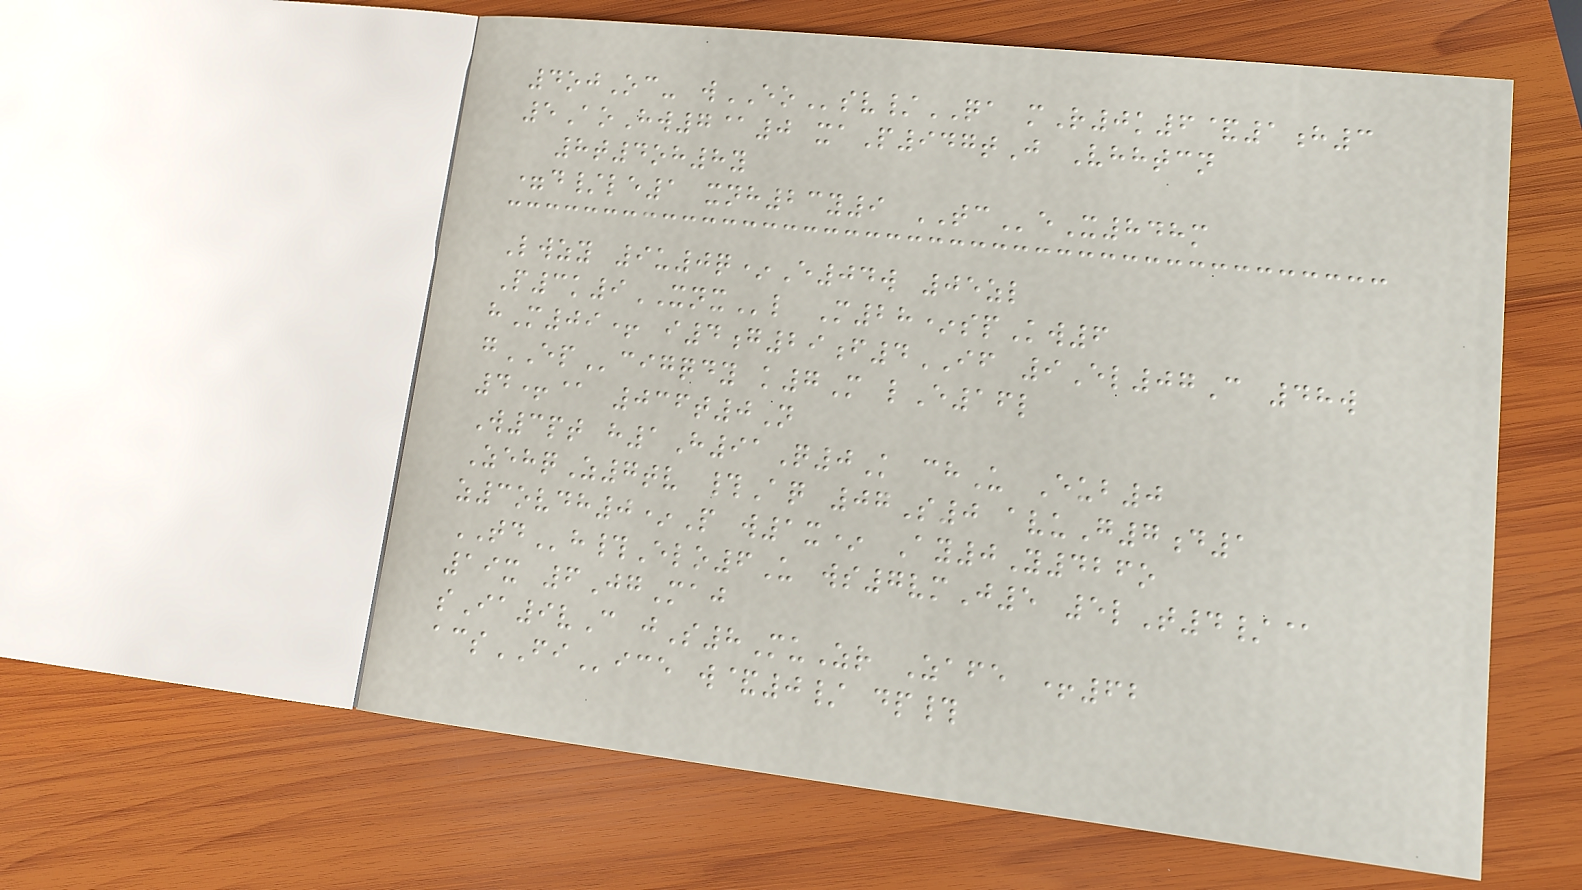4ojOc- wEOsv/QA mR0k6&1h3
5AoHw7@0 xaP947tJ Vhhtcn
8t4oh8y
=d/le1 xnh23y9 TCeX848m
Lwzy 9u0q*E04w 05zl
P3k9XNXl M28*spKw6
hM09+ i4g29f4IF 9El07C 48w
gEPcigqdy k7M lE16l
4+@ 036t0N
W3pt h1H91Q0K chU Eub0
ZehqZ7tv #Aq 07S0 avuG7d1
z3ovdh0*P w1x* Ay0Y426o
TDh#Elo6U ws7vmJ5 5lT4/@
19x 6JgMaj
sIa9vC jS8MuZr Zafe +62
acsFIice w&0/ dp#
